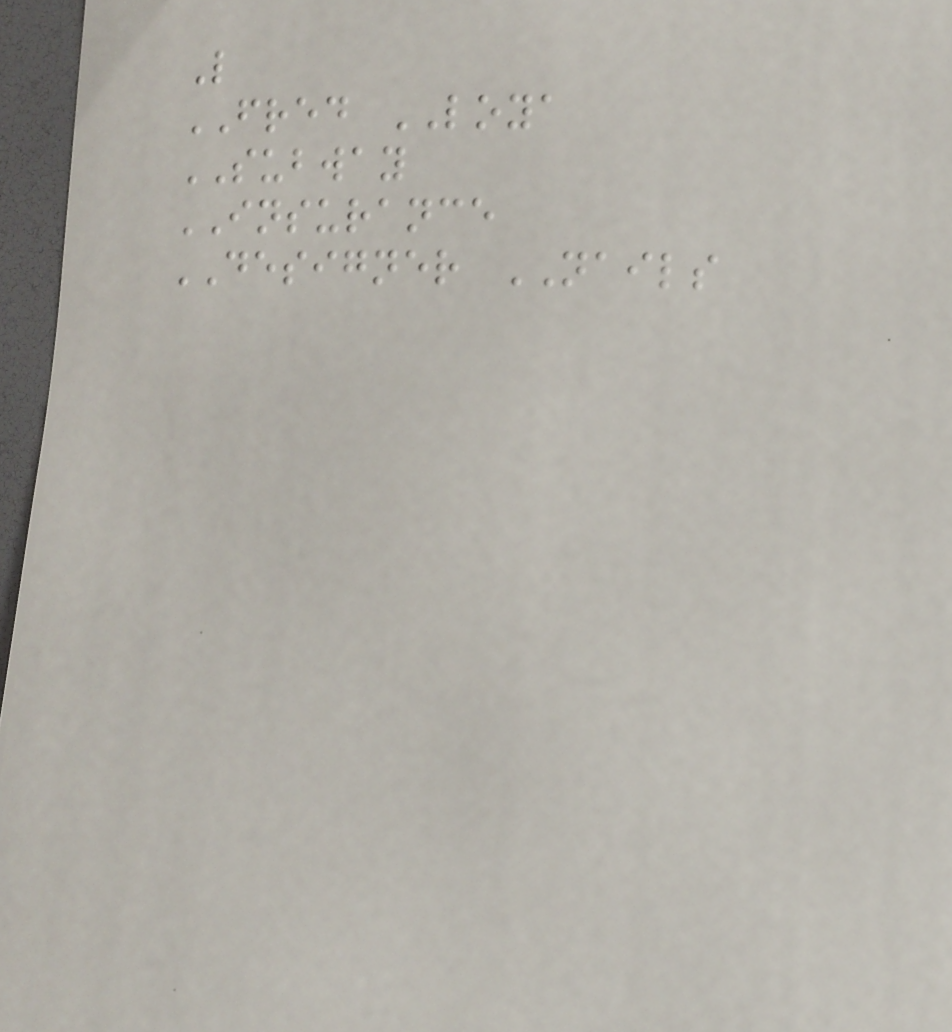L
FRED LOYA
SUBWAY
INSURANCE
DESIGNER NAILS
